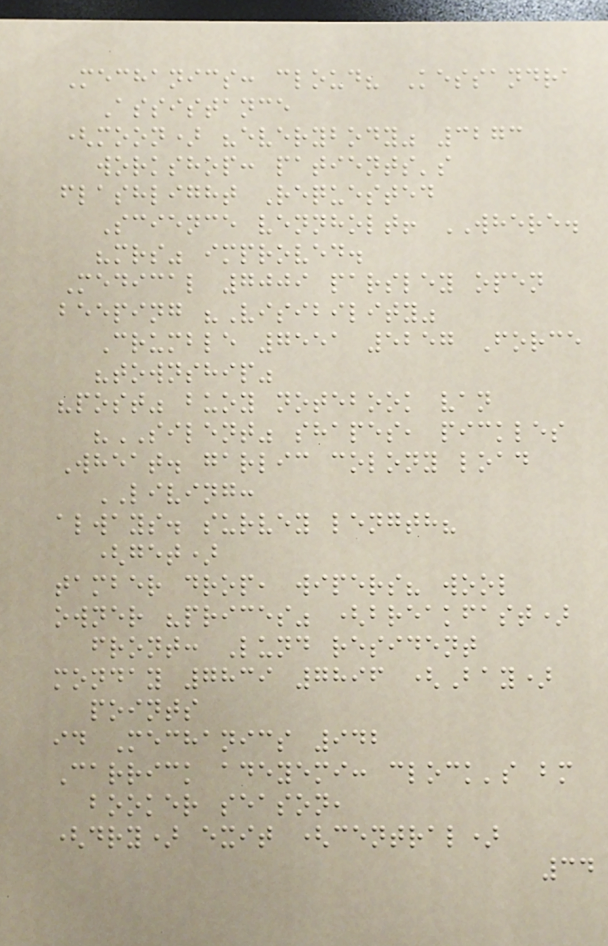Mechanics: cloud? Kessandra
Assistance
(moon) "everybody" 3273
workshop: patients's
flashlight Requested
Science vennholt! WHERE.
"mrs" improved.
Medical 7009 parsley open
beeping "Visibility"
Crumble 7551 5257 Force
"township"
"post" buoy notebook van
"SILENT" shapes, pickles
Wheat. garlic colony load
LIVING:
always. survey length?
(get)
tamber drop, wipers? wool
owner "prices" (breakfast)
front: Lund resident
monday 7839 7896 (Bay)
points
id Mechanics 942
Carrick adeyemi: clock's bm
booker season,
(dry) exit (central)
34
